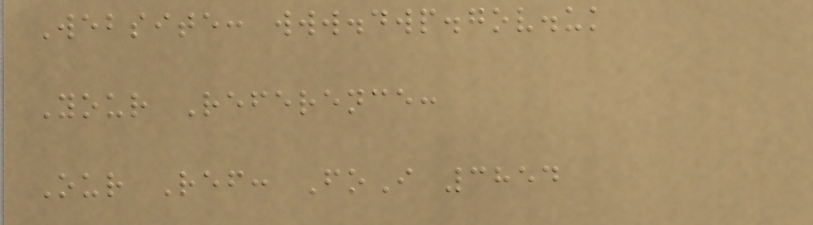Website: www.dwp.gov.uk
Your Reference:
Our Ref: FoI 3854
